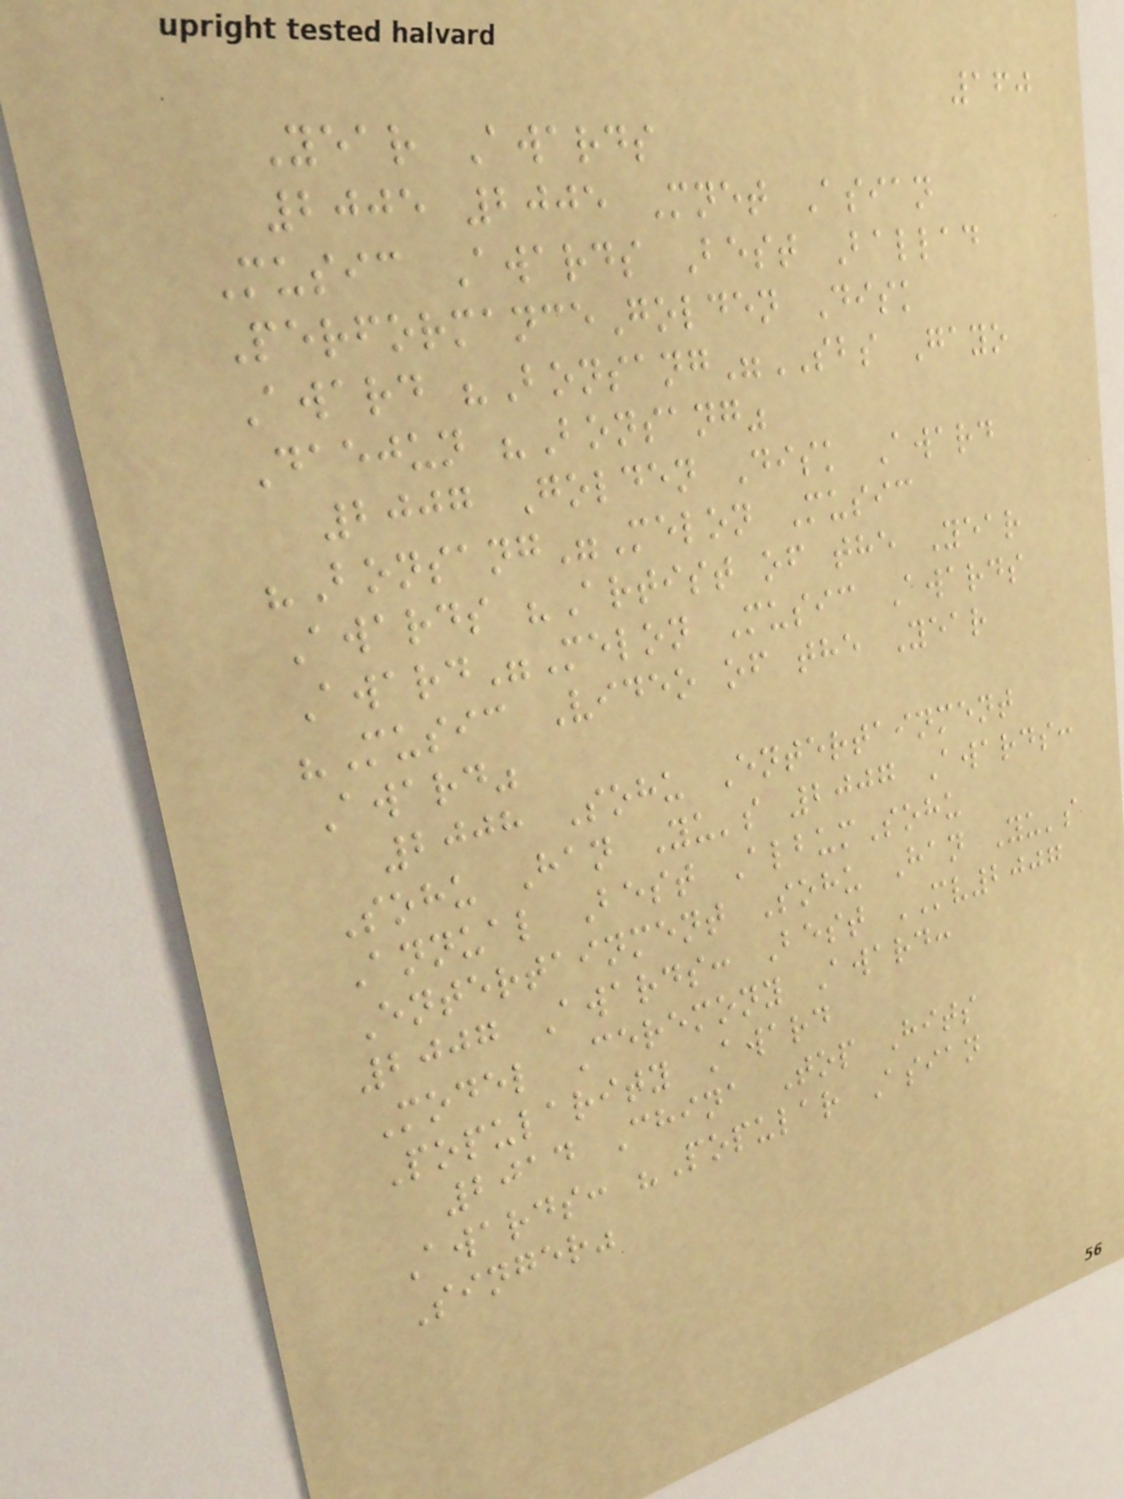160
Year Awards
2005 2005 Mnet Asian
Music Awards Best Ballad
PerformanceGolden Disk
Award "Bonsang"SBS Gayo
Daejun "Bonsang"
2007 Golden Disk Award
"Bonsang"Melon Music
Awards "Artist of the Year
Award"Melon Music Awards
"Music Video of the Year
Award"
2008 Sohu Entertainment
Sohu Han Yu's 2007 Awards:
Annual Best AlbumSohu
Entertainment Sohu Han Yu's
2007 Awards: Best MV2007
Model Ceremony Award:
Popularity Award
2014 China Top Hits
Awards: "Popular Asian
Singer"
